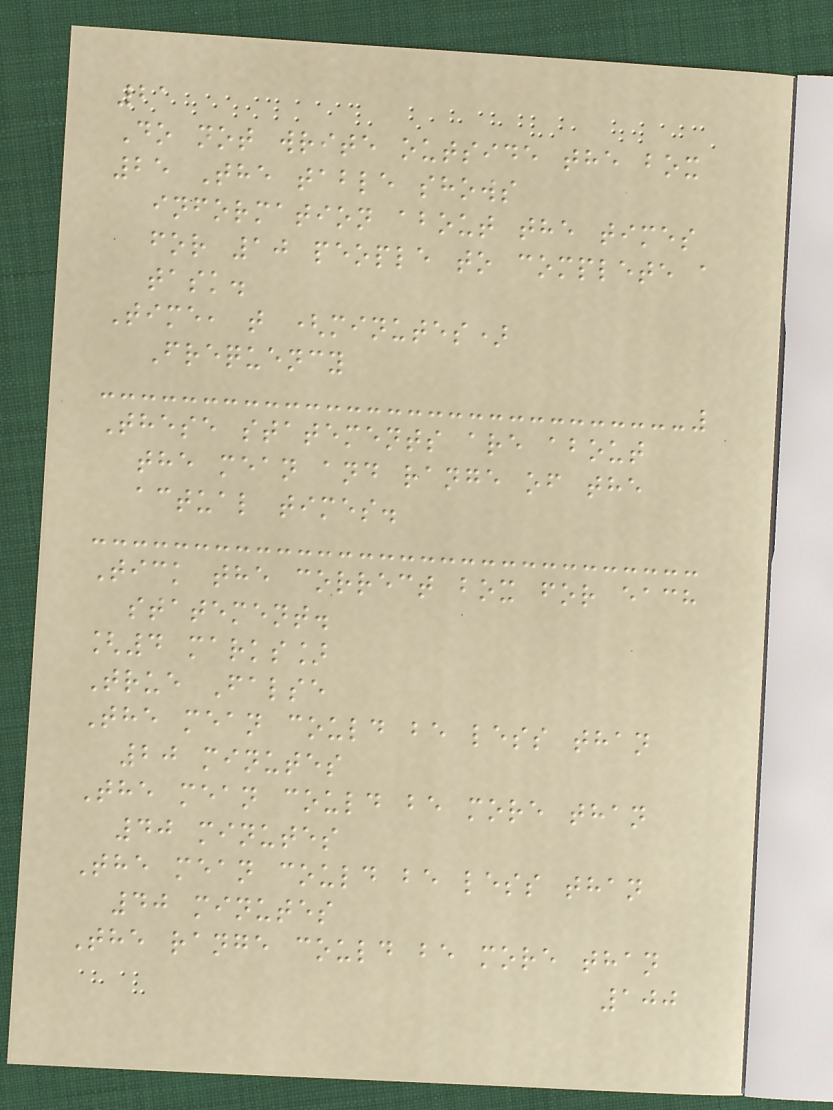21
Do not write outside the box
25 The table shows
information about the times
for 10 people to complete a
task.
Time, t (minutes)
Frequency
These statements are about
the mean and range of the
actual times.
Tick the correct box for each
statement.
[4 marks]
True False
The mean could be less than
20 minutes
The mean could be more than
40 minutes
The mean could be less than
40 minutes
The range could be more than
100
